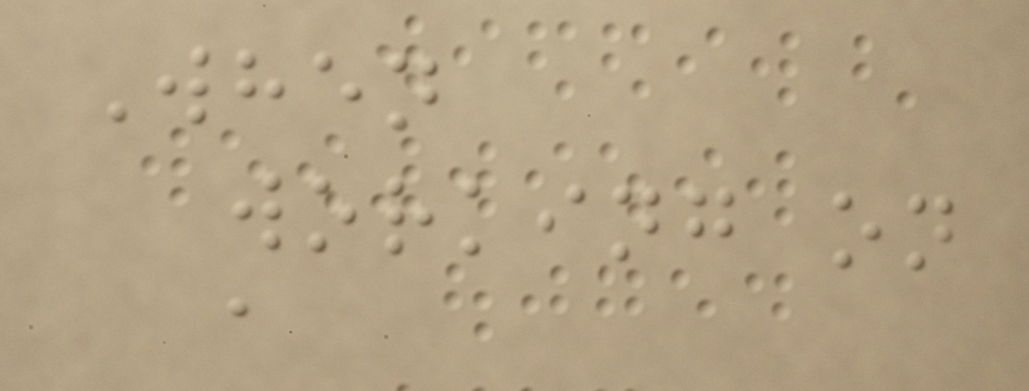When
working on
a
